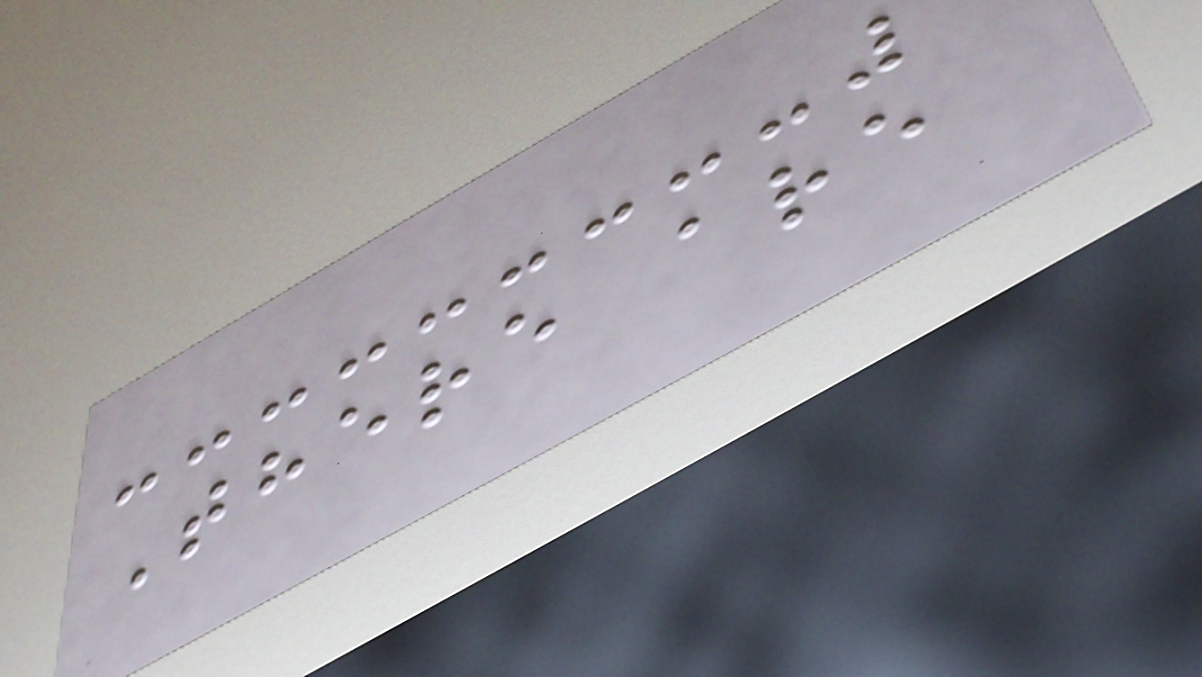There are
